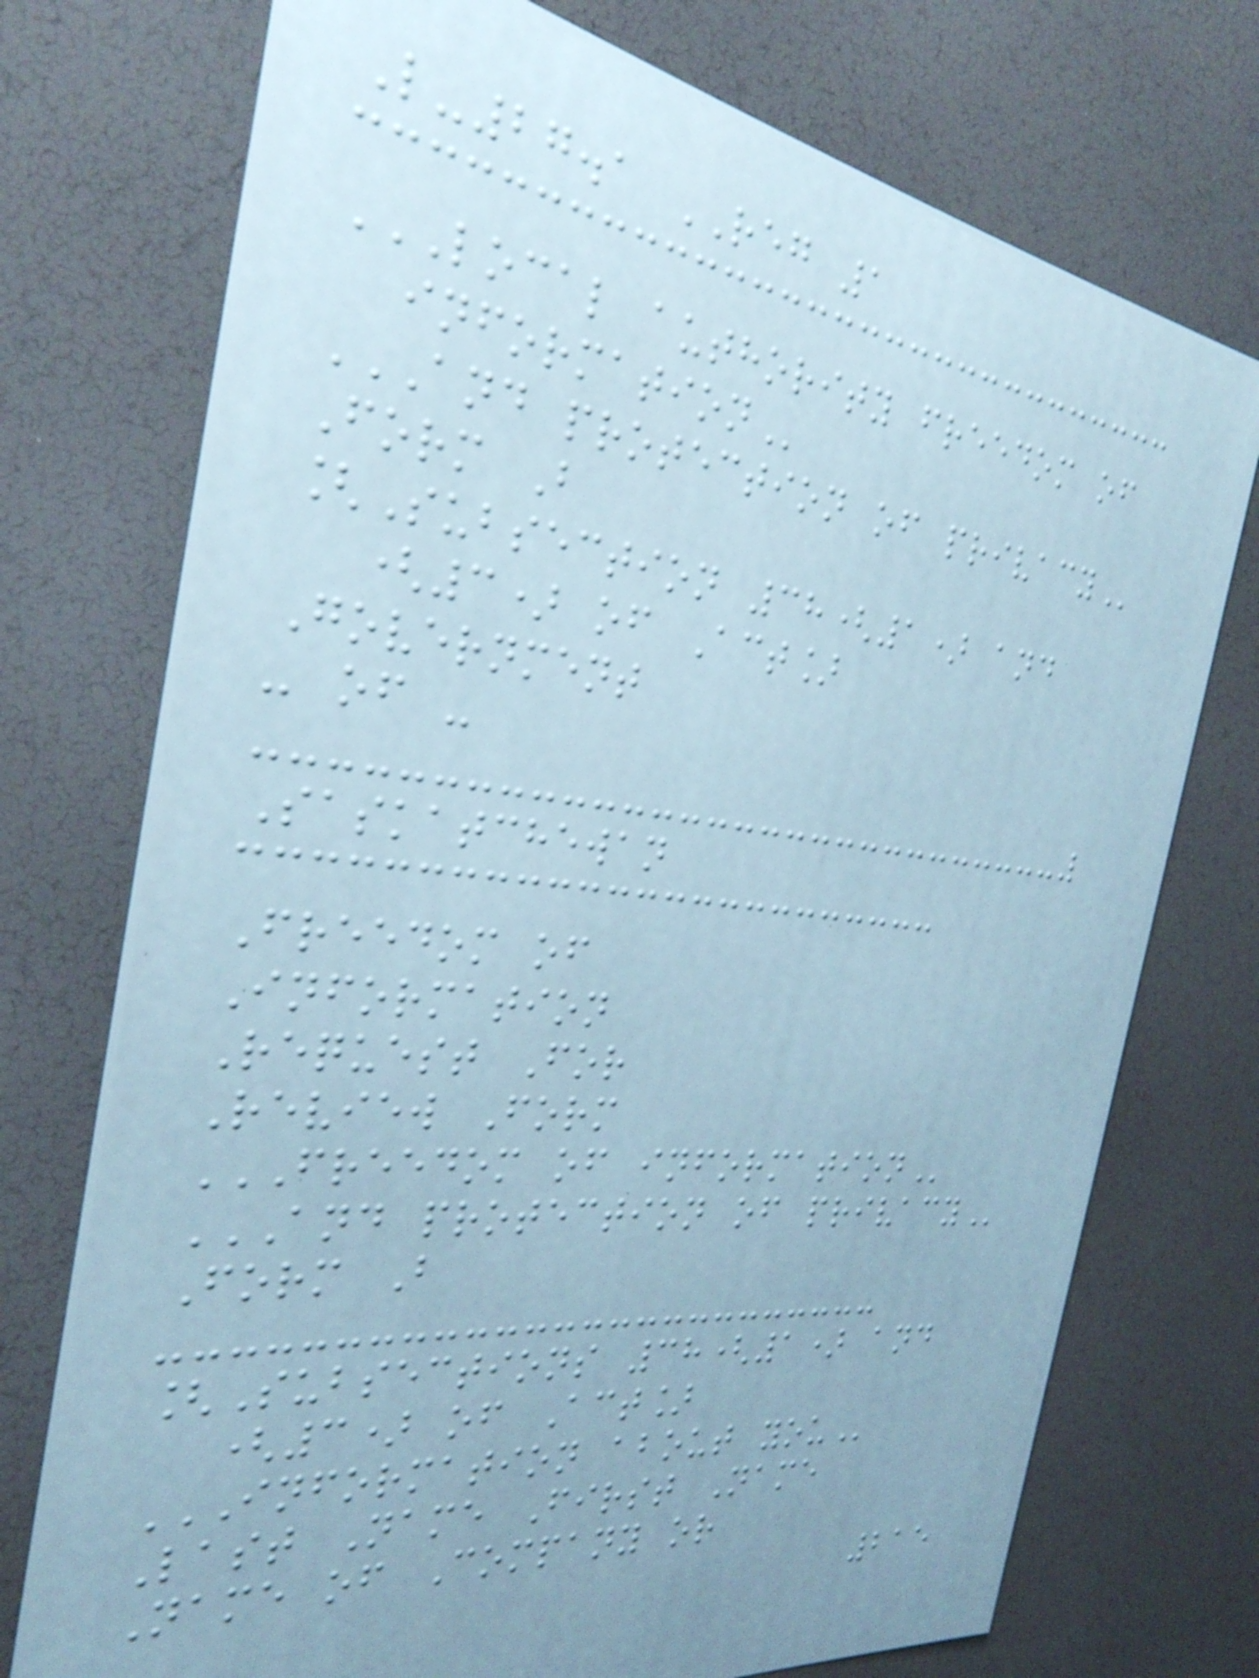L-27.1 REG 1
LOCAL AUTHORITY FREEDOM OF
INFORMATION
AND PROTECTION OF PRIVACY
Form B
[Subsection 38(1) and
(3) of Act]
Government
- of -
Saskatchewan
Freedom of
Information
Request For
Review Form
FREEDOM OF INFORMATION
AND PROTECTION OF PRIVACY
Form B
[Subsections 38(1) and
(3) of Act]
INFORMATION ABOUT YOU
Last Name First Name
Name of Company or
215
